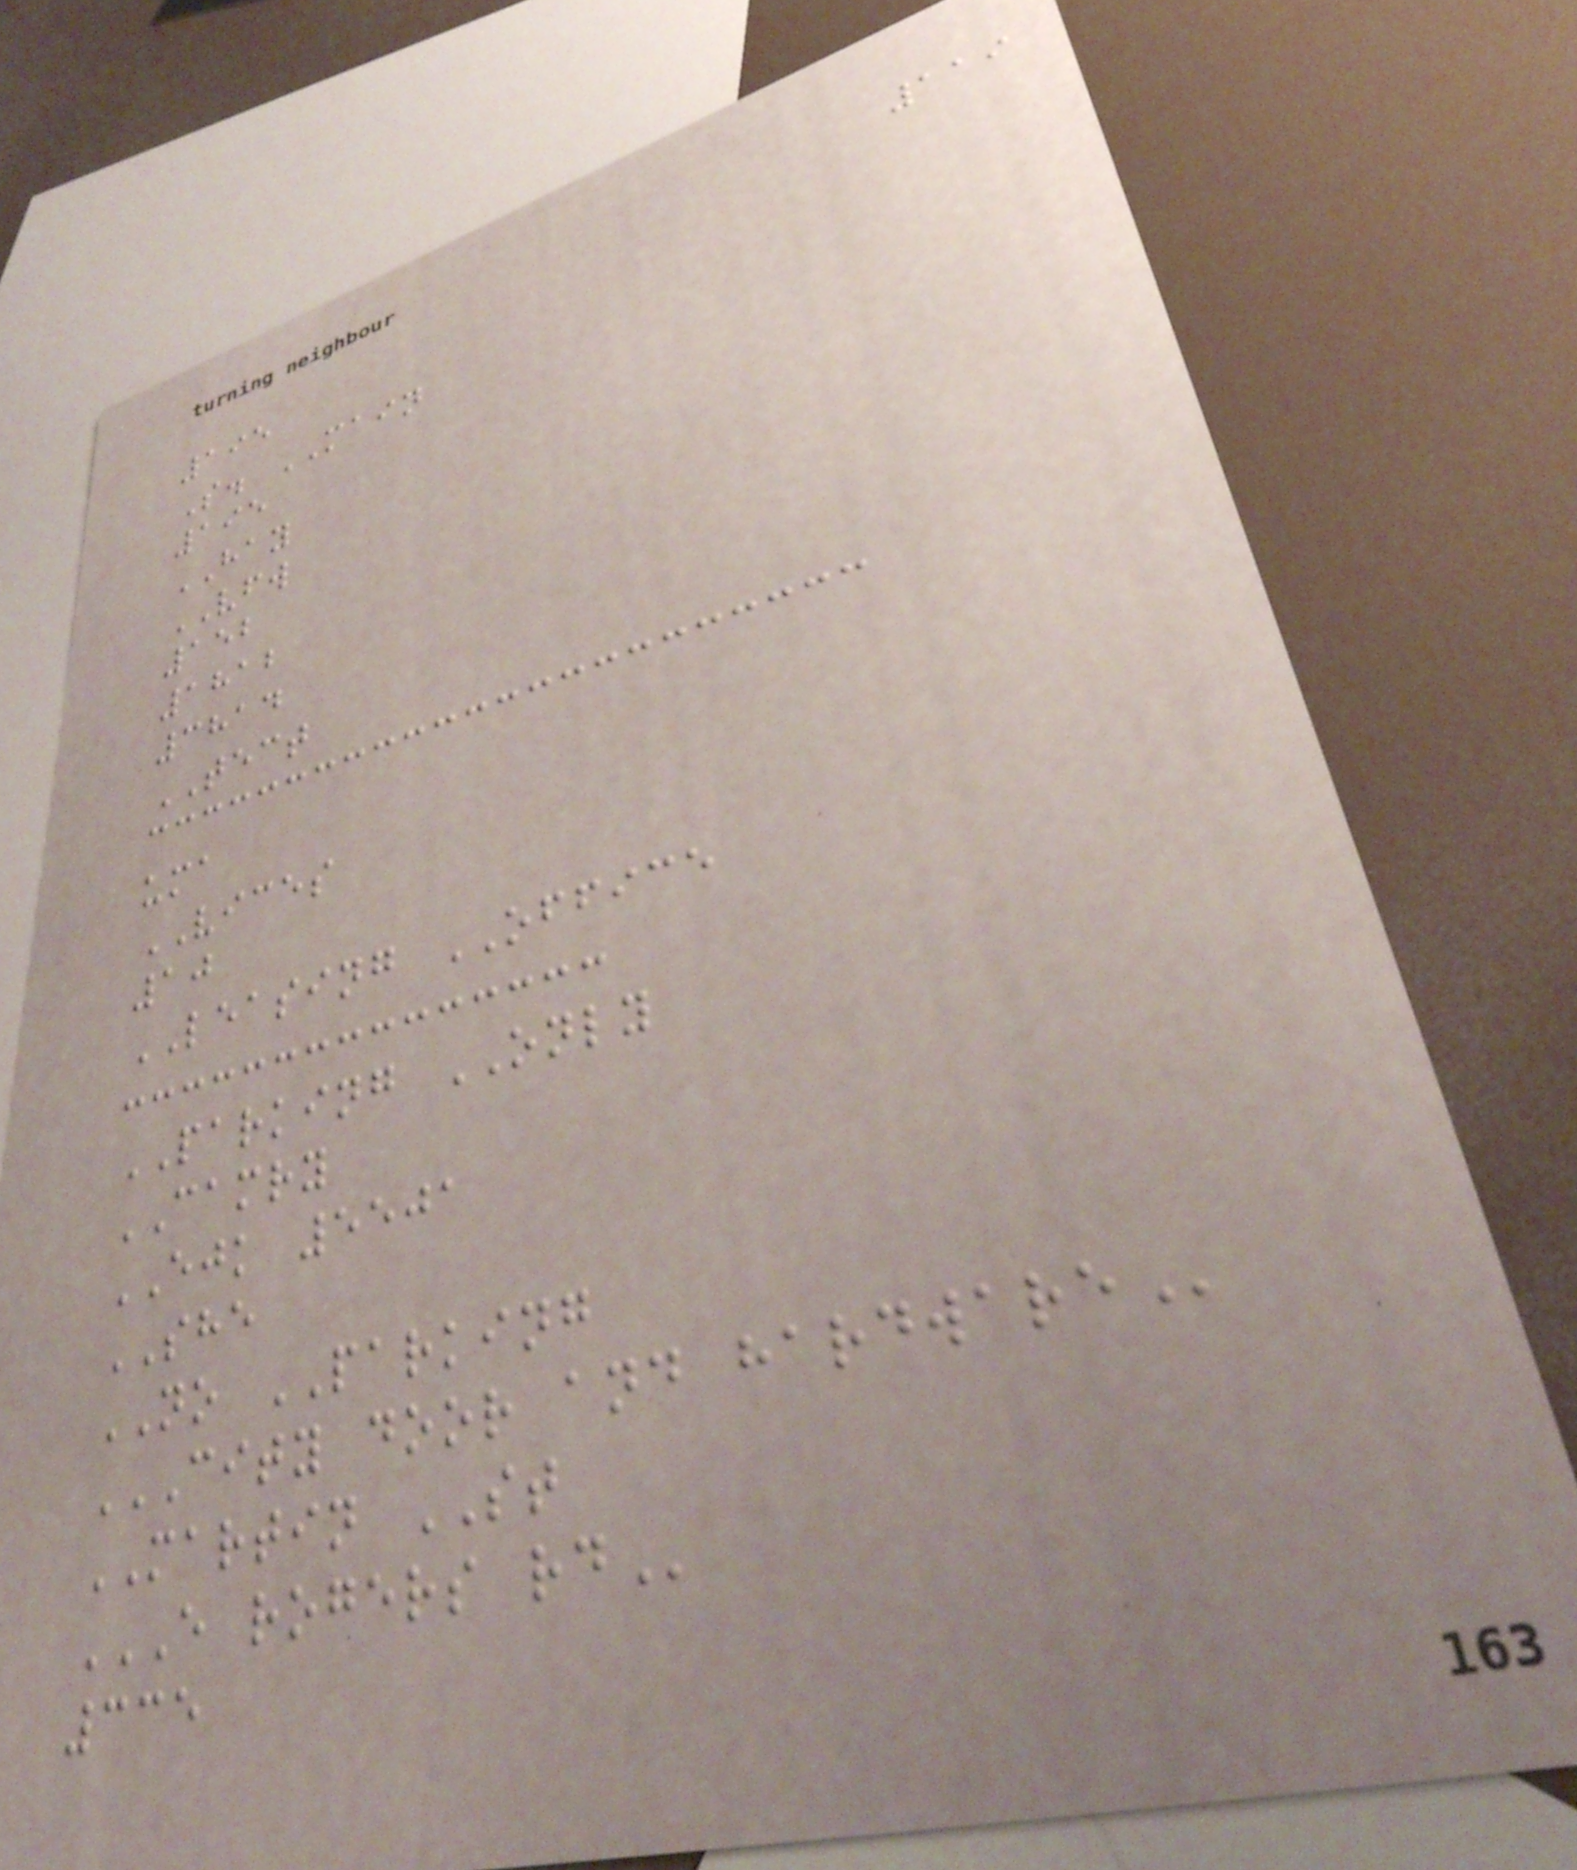119
195
S. MAIN
195
HAY
VFW
152
1812
3814
TECT
uma
VICES
10
LEASING OFFICE
PARKING ONLY
CAMRY
EJK 5501
SHE
NO PARKING
CITY DOOR AND HARDWARE
MARTIN ST
E ROGERS RD
335
